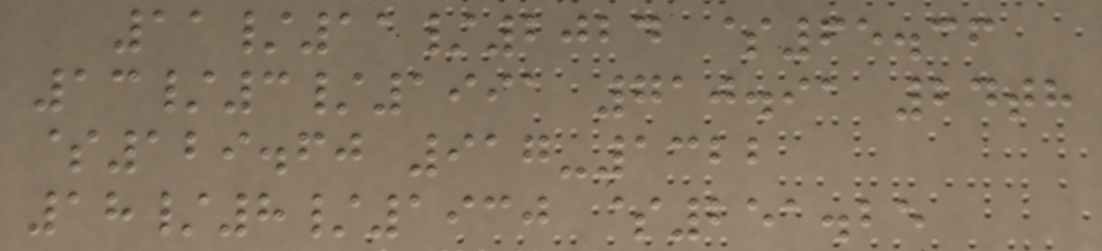11/11/2024 $65.36
13/3/1991 710.91 24th
$129.60 917-1322
18/8/1930 $251.25
